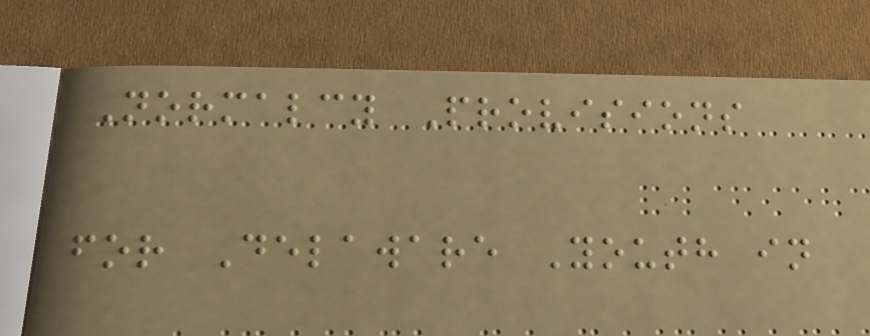Normalcy Provisions
for Delaware Youth in
